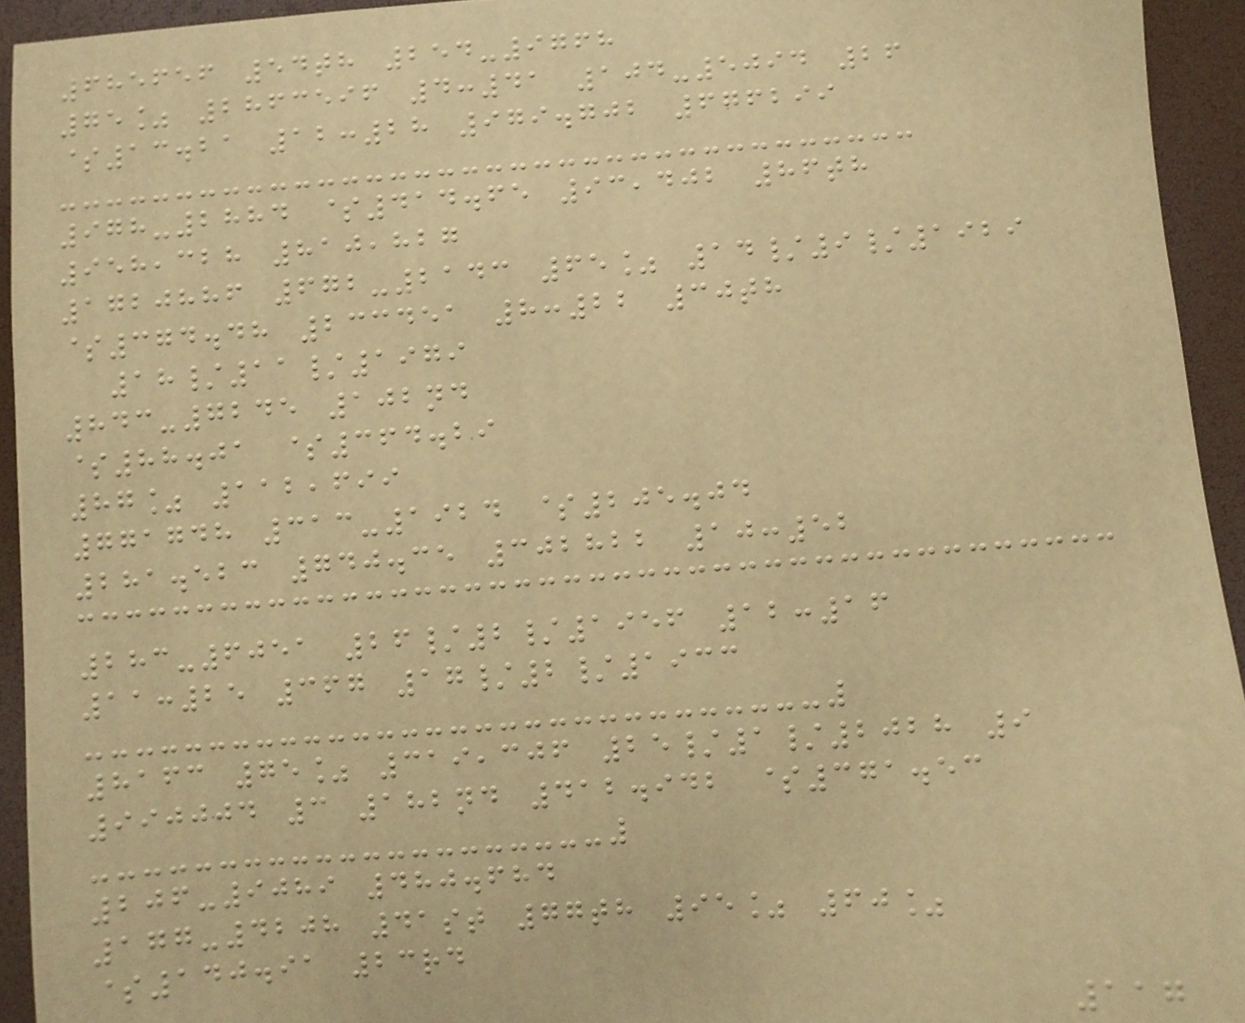685656 54th 254-9768
75% 2863596 4:41 104-5094 26
$13.21 12:28 979.702 676299
978-2884 $414.65 93,402 86th
958,328 810,827
1720886 672-2143 65% 14/9/1929
$374.48 233451 8:22 30th
18/11/1979
843-7245 102nd
$88.01 $364.29
87% 112,699
771748 313-1924 $205.04
281.523 740.35 302822 10:52
283-6051 26/2/1956 12:16
11:25 367 17/2/1933
8163 75% 319,306 25/1/2028 9
990004 3 182nd 412.942 $371.53
206-9089 480.684
177-4208 41st 77th 95% 60%
$140.91 23rd
117
